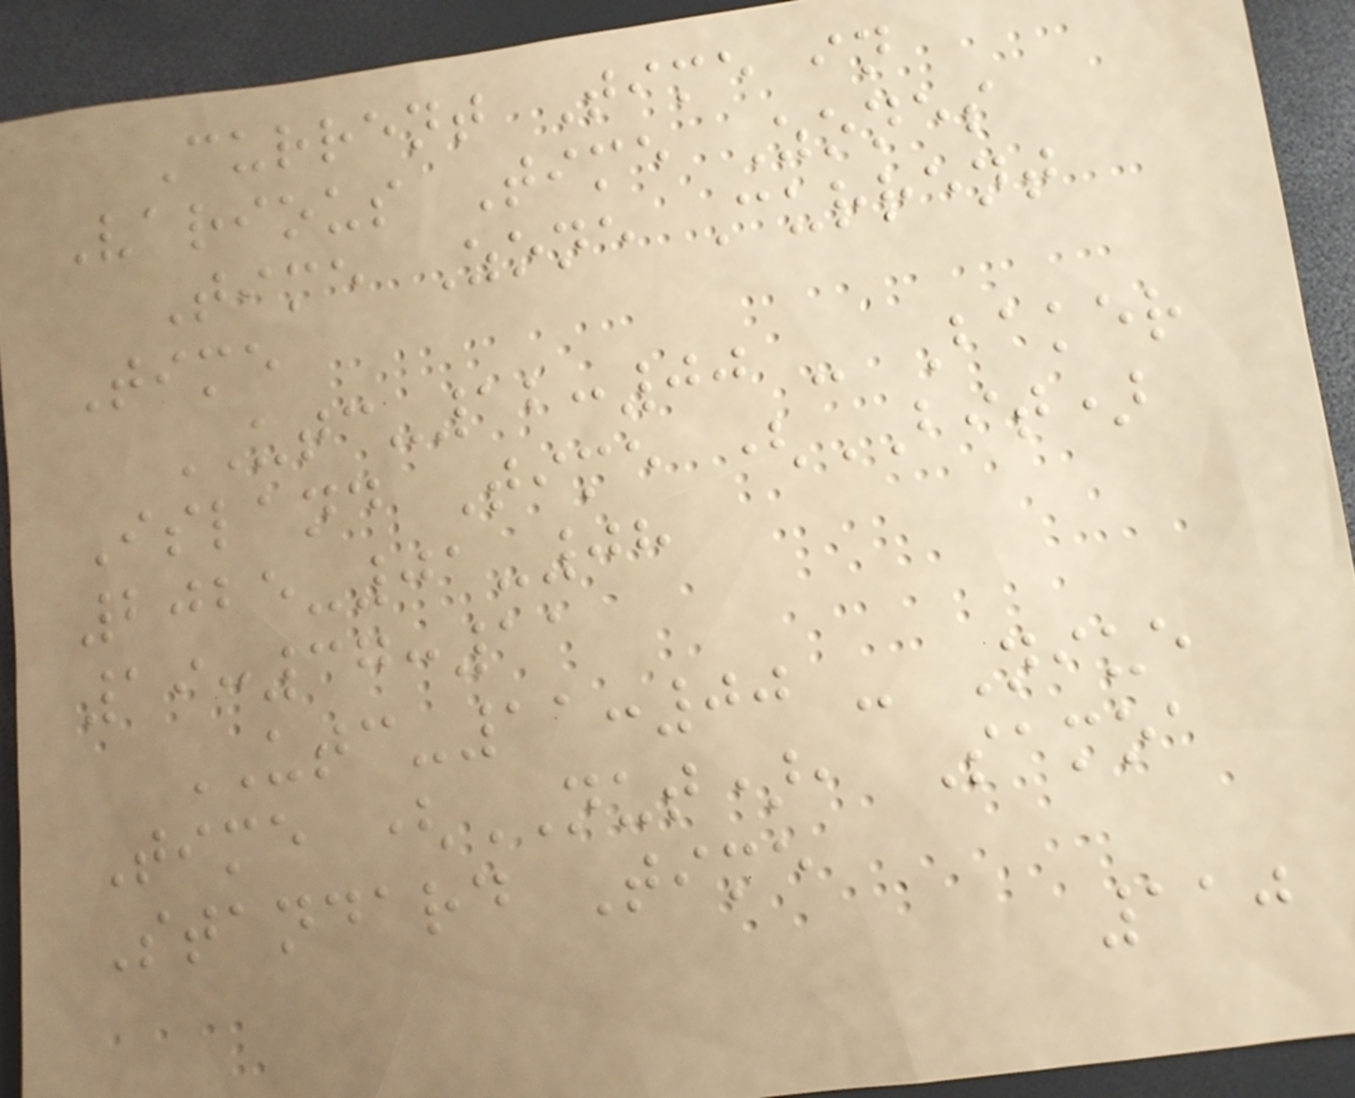Current Time in
Various Time Zones
Time Zone Current
Time
UTC-12:00 - Baker
Island Time (BIT)
2025-01-08
19:37:11
UTC-11:00 - Niue
Time (NUT), Samoa
Standard Time
110
